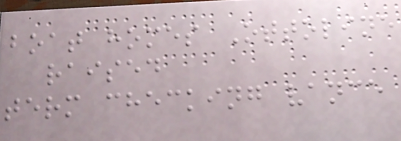boat homes Ottoline
raised
term checking vance
